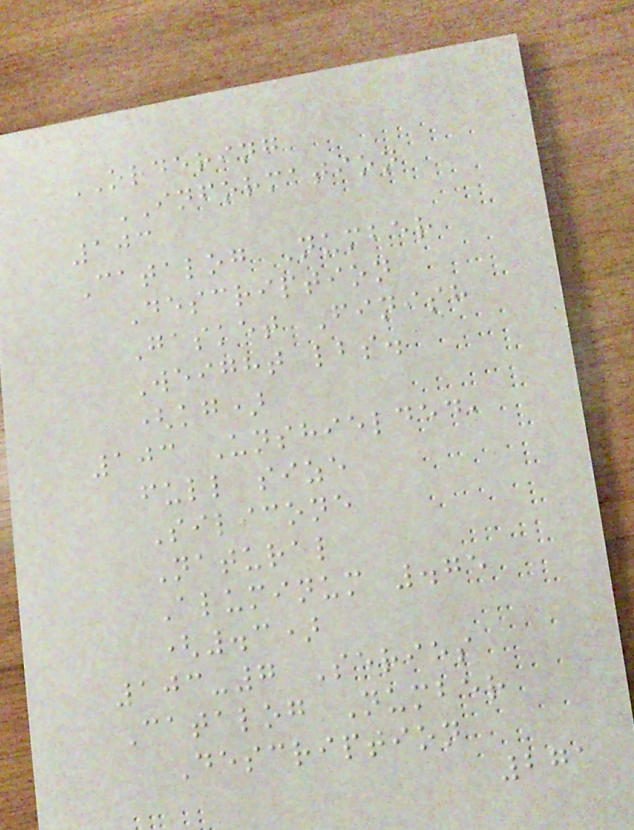ORDERING
INFORMATION
103
Catalog Number
Description
Gasket Finish
Weight lbs.
(kg)
103 Unshielded,
full size
Silicone
Natural
Aluminum .75
(.3)
103-7 Series
Catalog Number
Description
271
